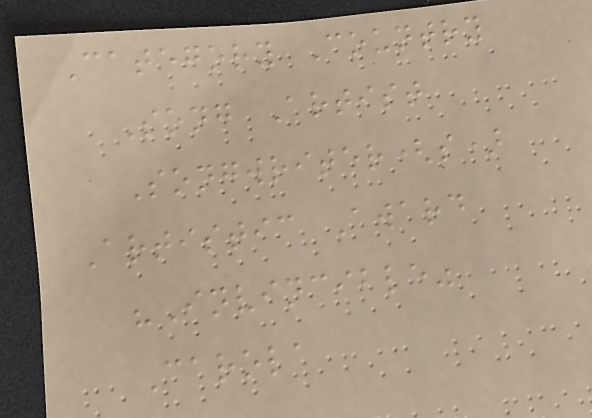Category Country
Song Artist
Songwriter(s)
Artistic Award
"Invincible"
Carola
